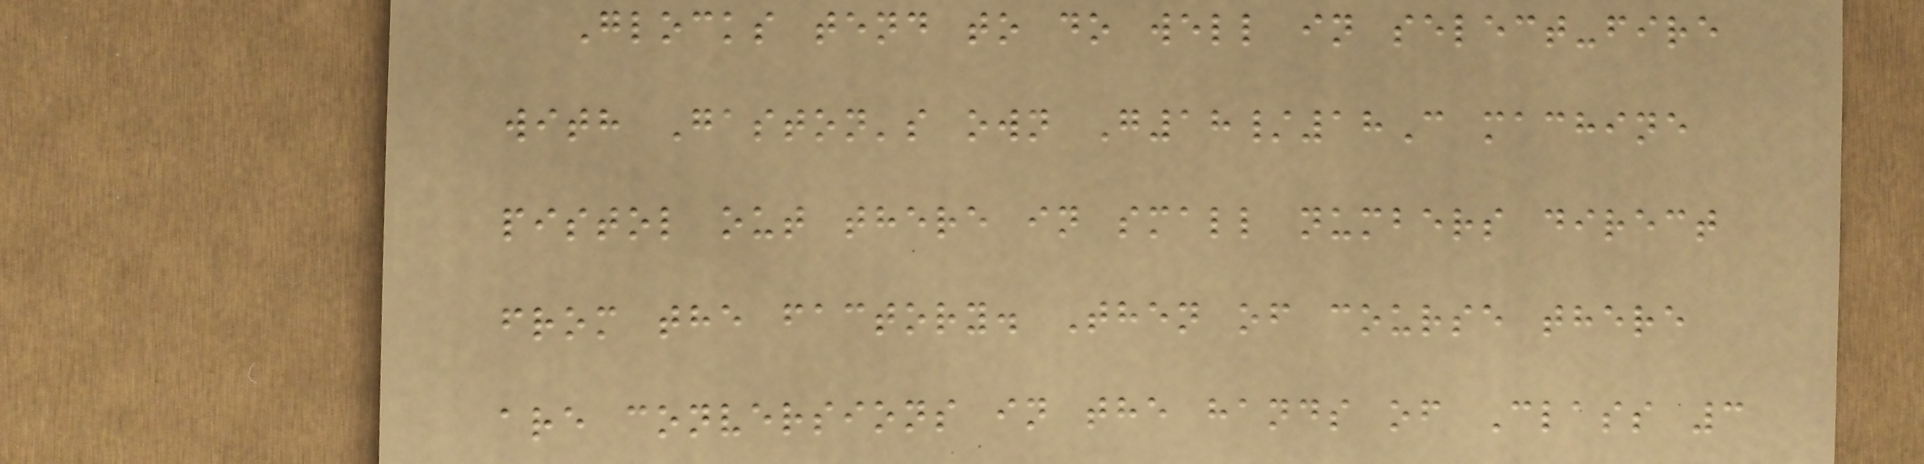Glocks tend to do well in select-fire
with Gaston's own G18/18C machine
pistol out there in small numbers direct
from the factory. Then of course there
are conversions in the hands of Class 3
